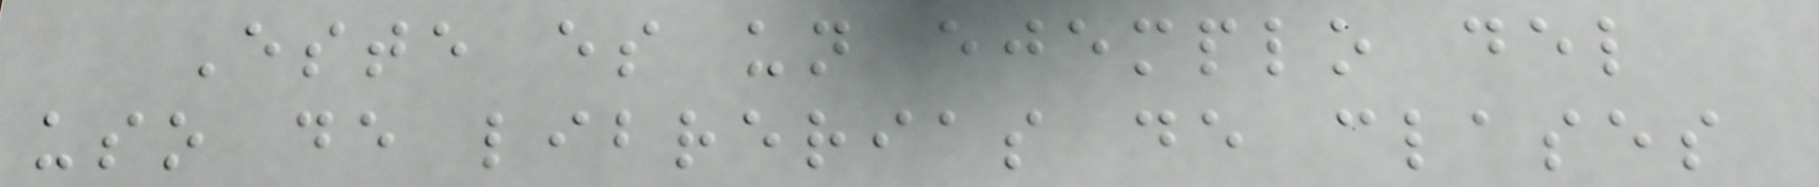Este es un ejemplo del
uso de librerias de clases
